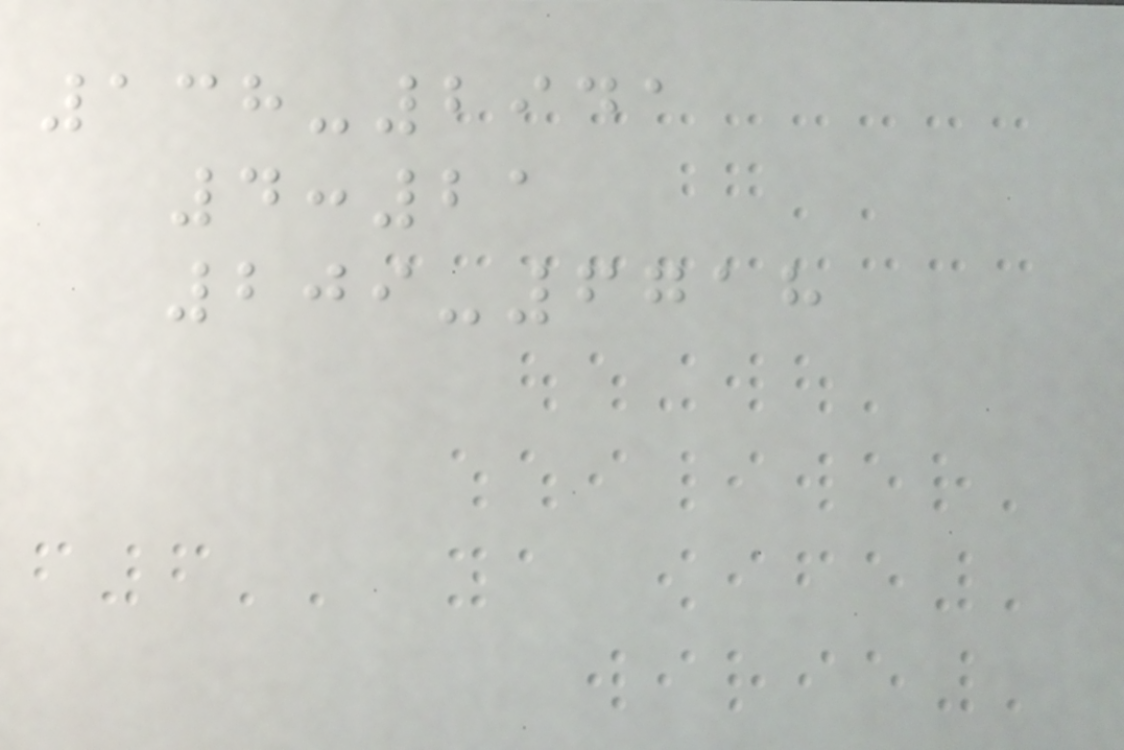138-2941
4:21
209-6718
